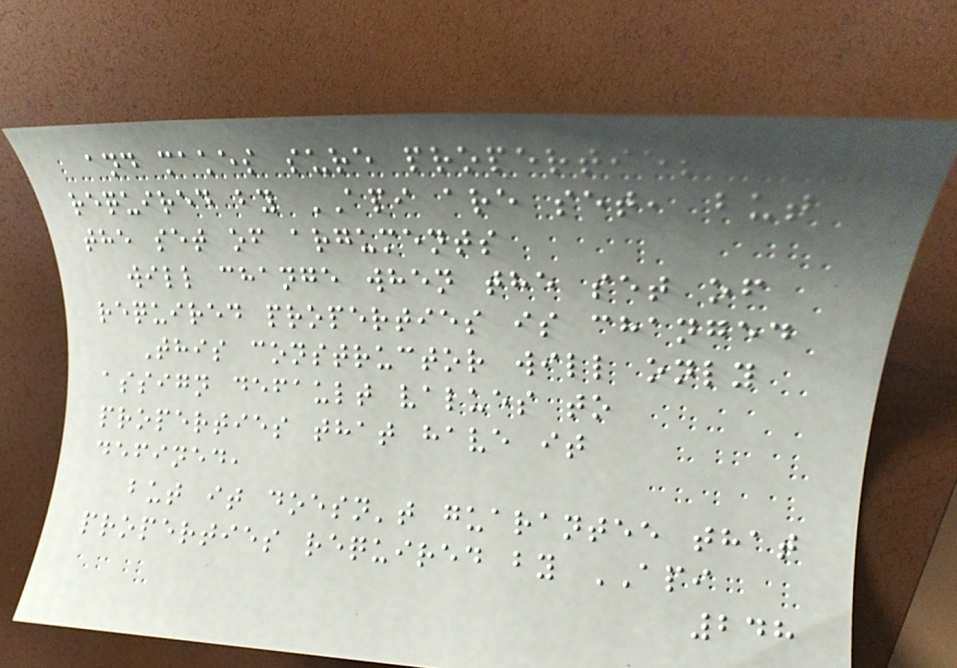and makes sure properties
required by API are set, but
the set of arguments
will change when the set of
required properties is changed
This constructor will only
assign default values to
properties that have it
defined,
but it doesn't guarantee that
properties required by API
248
